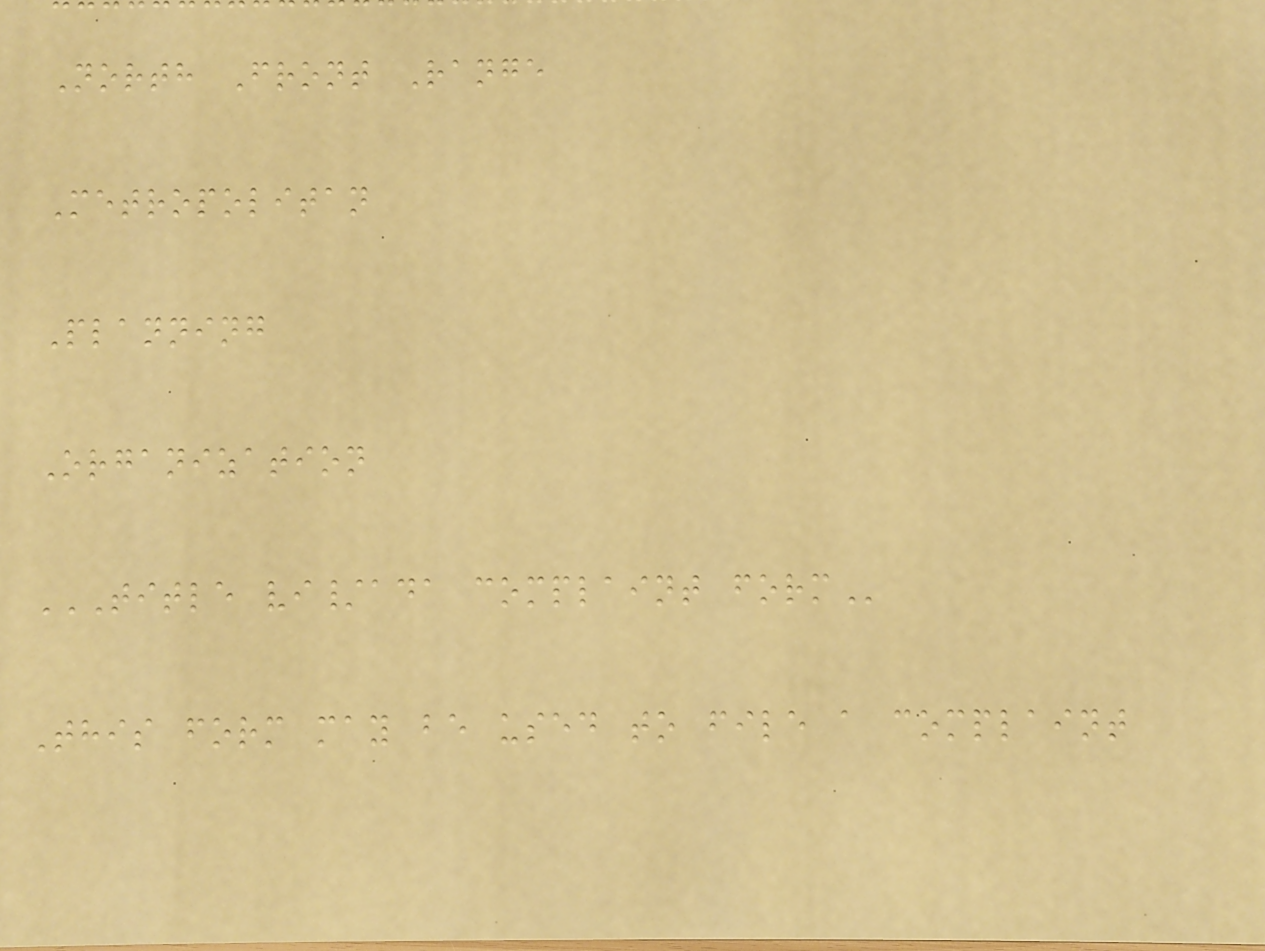North Front Range
Metropolitan
Planning
Organization
TITLE VI/ADA COMPLAINT FORM
This form may be used to file a complaint
